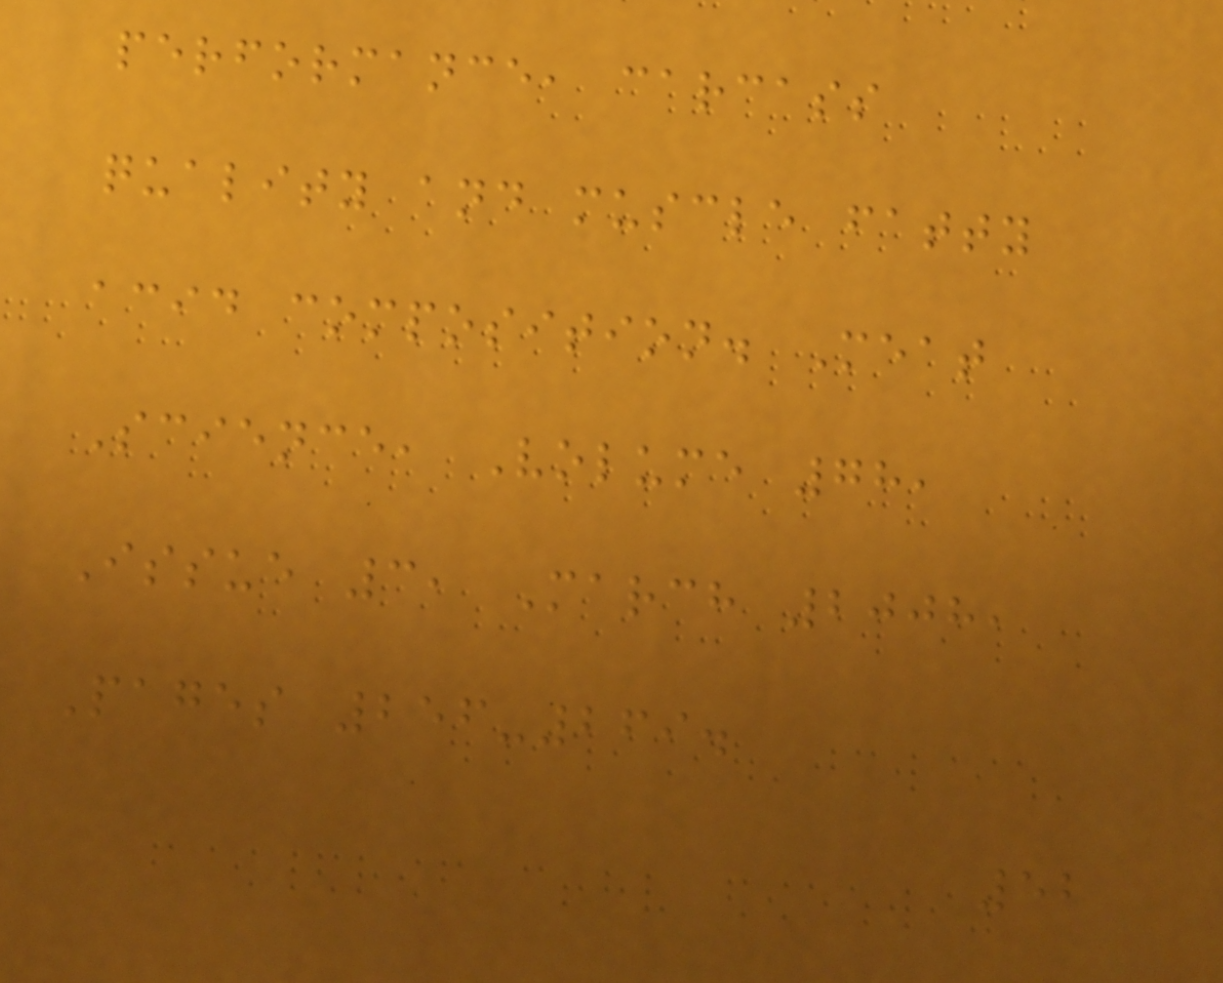performance, carcass
quality and muscle fatty
acid composition. Meat
Science, Volume 78,
Issue 3, March 2008,
Pages 256-269.
52
